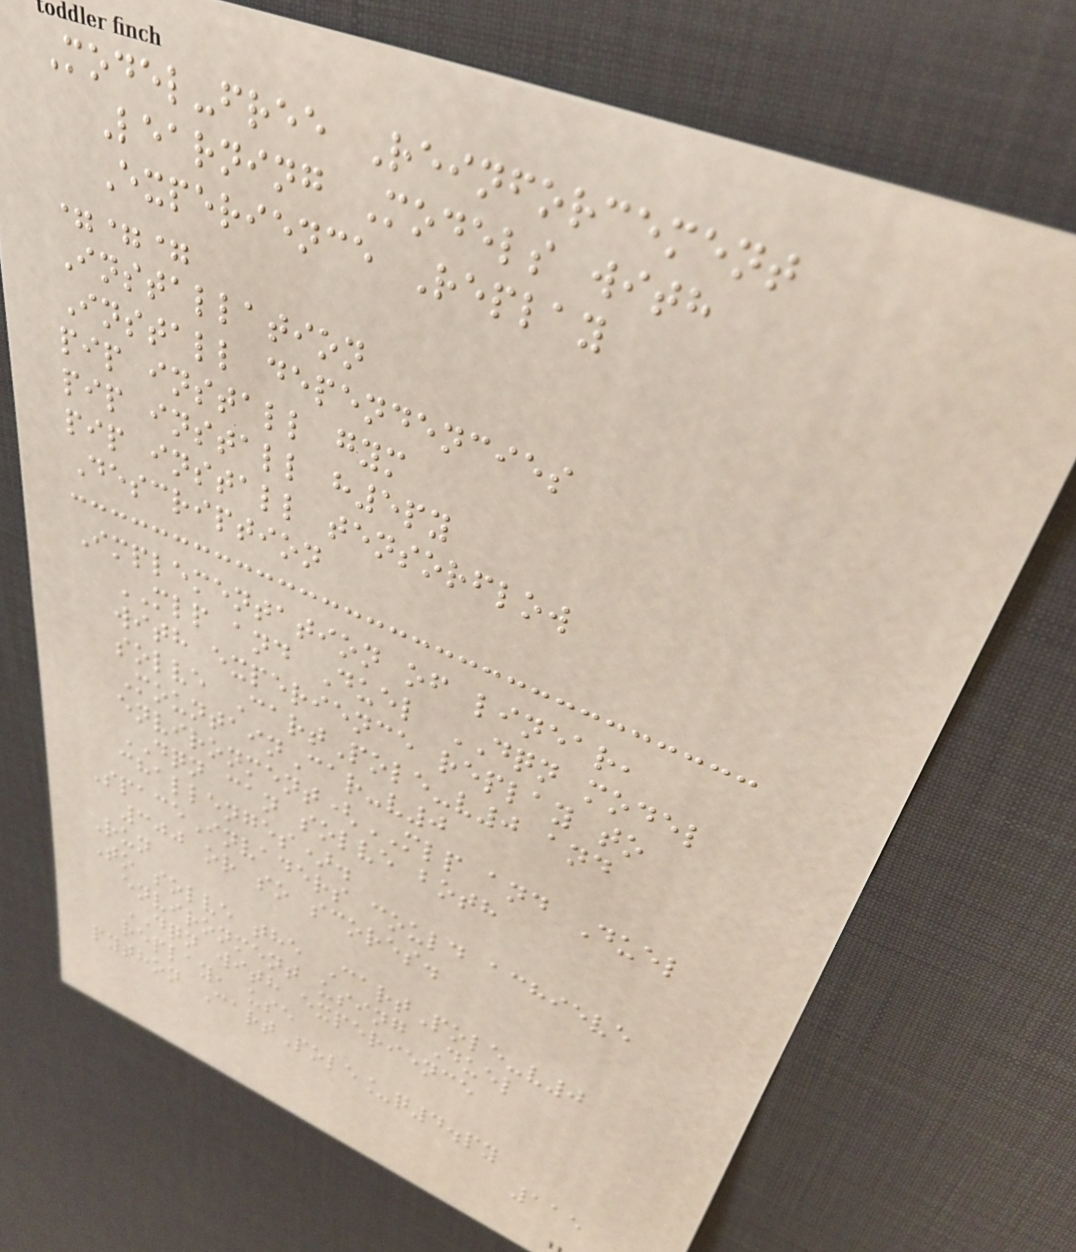Model-free Reinforcement
Learning Models with
Experience Replay
===
Installation
Install dependencies
pip install gym
pip install h5py
pip install tensorflow
Description
Implementation of linear,
MLP and Duel DQN model
with experience replay to
solve CartPole-v0 and
MountainCar-v0
environment(MLP and Duel
DQN can solve both
challenges).
SpaceInvaders could achieve
300 or so scores.
Run
To solve the CartPole-v0
environment using Duel
DQN with experience
replay, use
python CartPole_q4.py
115
